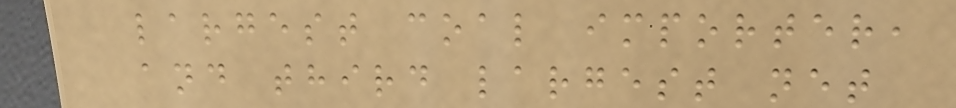largest coal importer,
and third largest net
